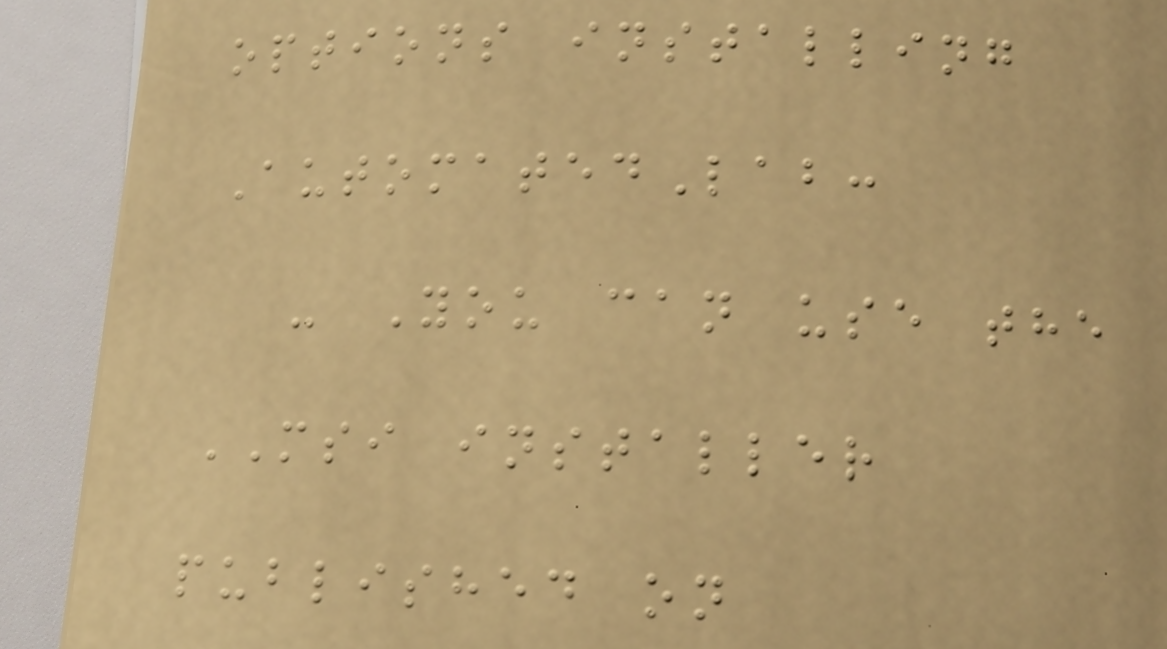options installing
AutomatedLab:
- You can use the
MSI installer
published on
